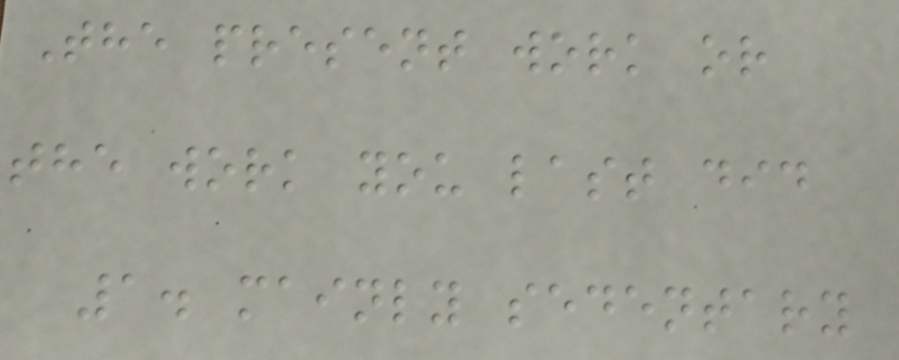The present work or
the work you last did
1. mainly sedentary
